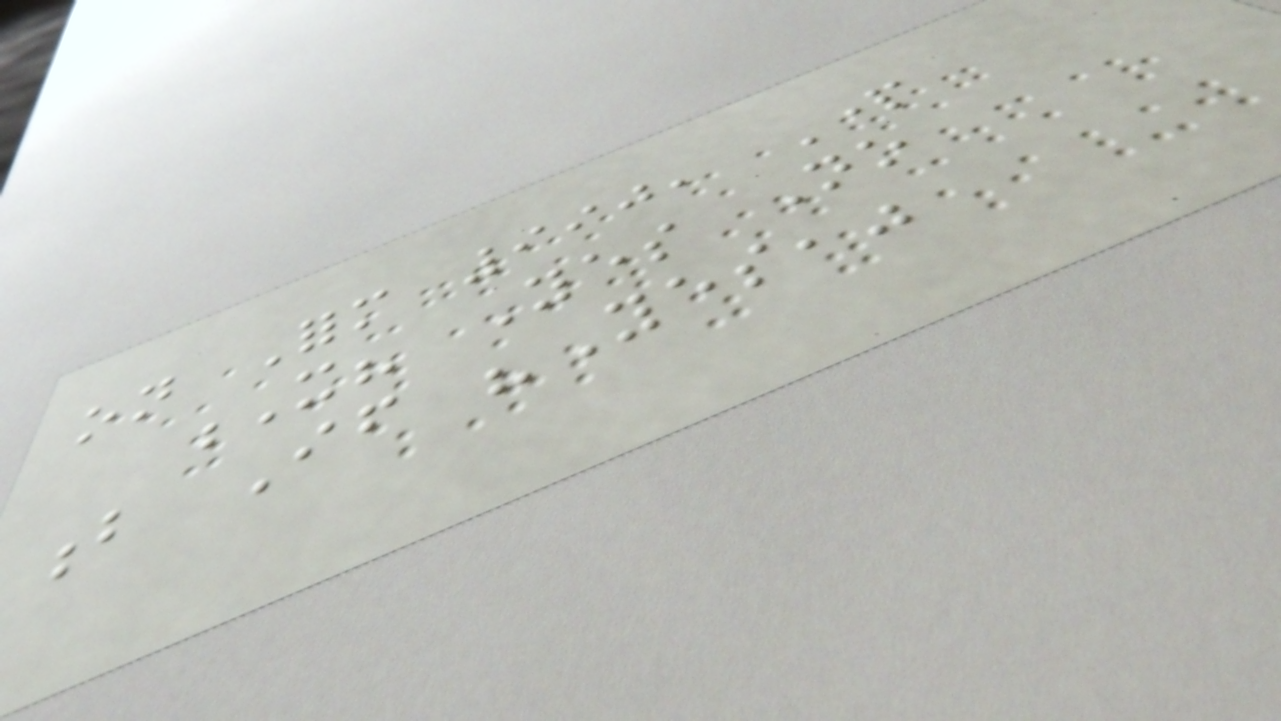on Form 990, Part
X? Yes No
b If "Yes,"
